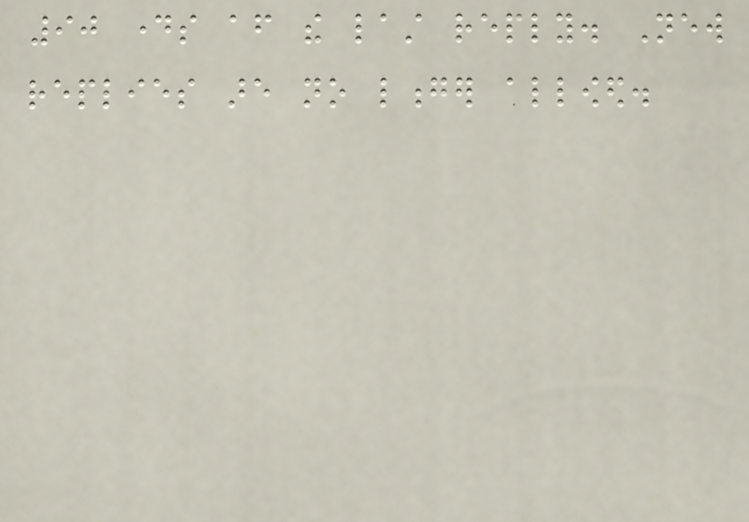90 days after the last reply. New
replies are no longer allowed.
